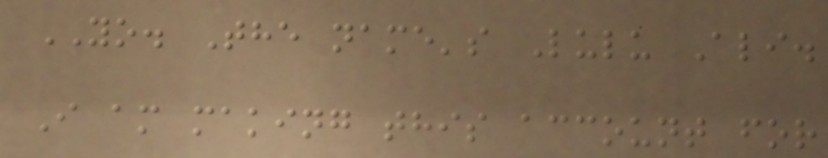YO. The name's Lulu Ali.
I am making this account for
